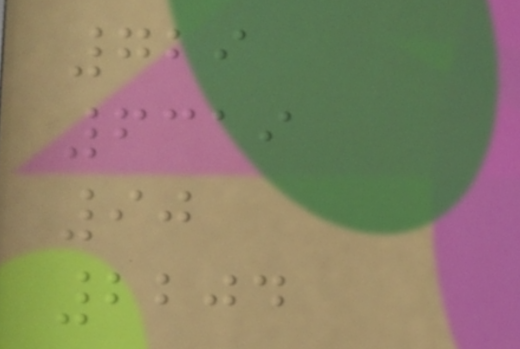729
6319
90
2204
